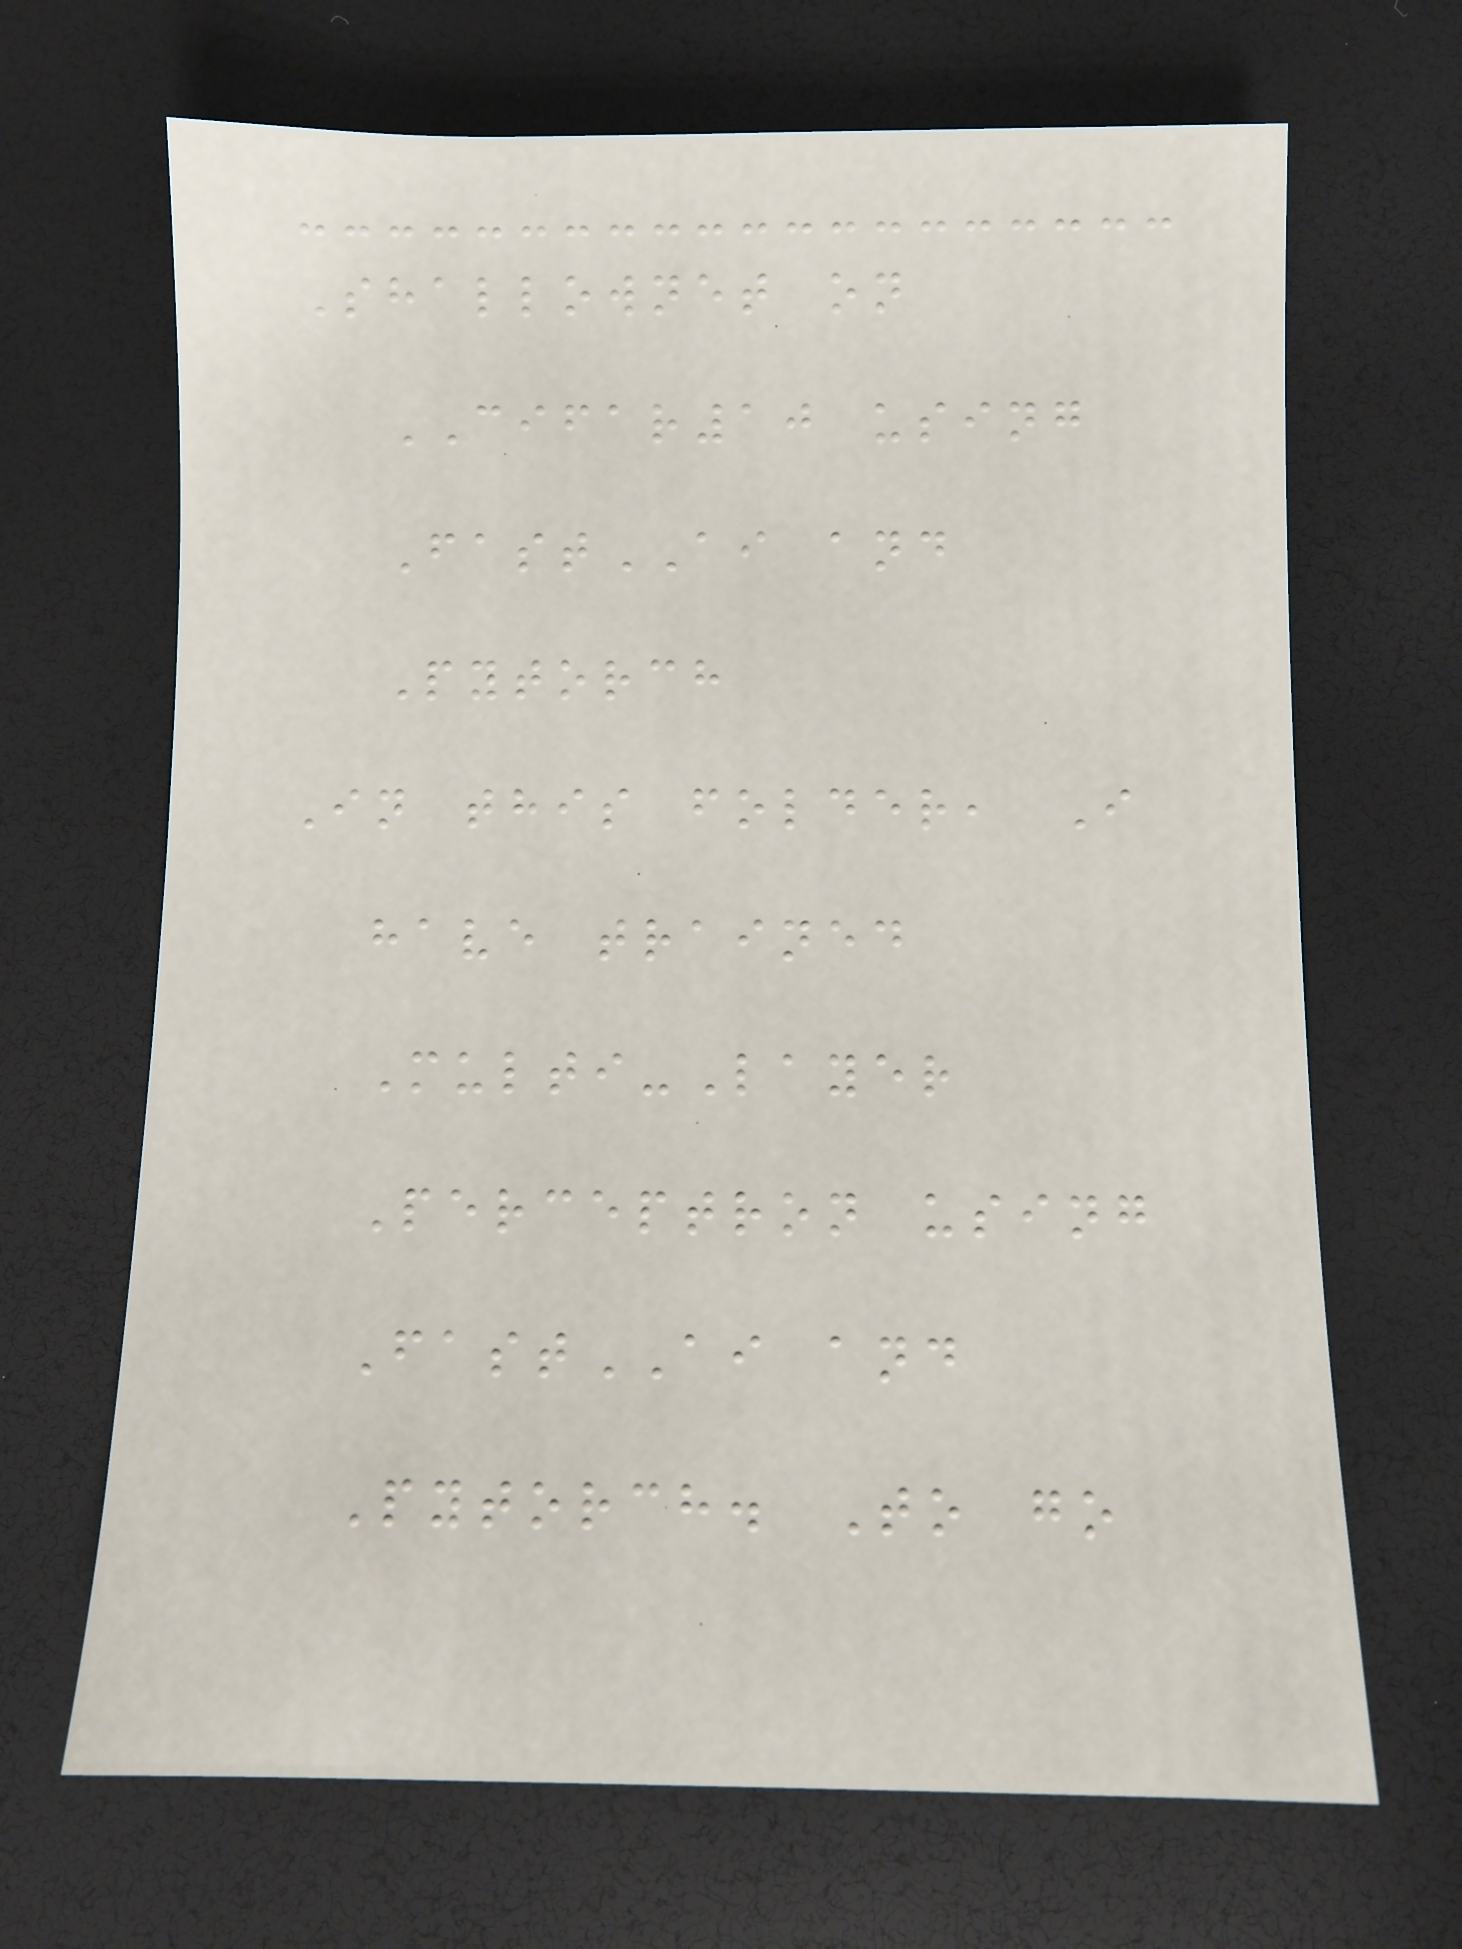Shallownet on
CIFAR10 using
FastAI and
Pytorch
In this folder, I
have trained
Multi-Layer
Perceptron using
FastAI and
Pytorch. To go
